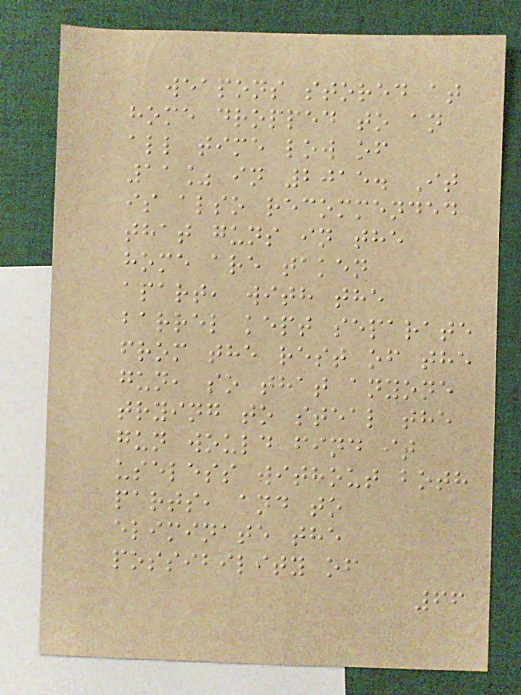weapons stored at
home dropped to an
all time low of
11% in 2015. It
is also recommended
that guns in the
home are taken
apart, with the
barrel kept separate
from the rest of the
gun, so that anyone
trying to steal the
gun would find it
useless without both
parts, and to
eliminate the
possibility of
66
